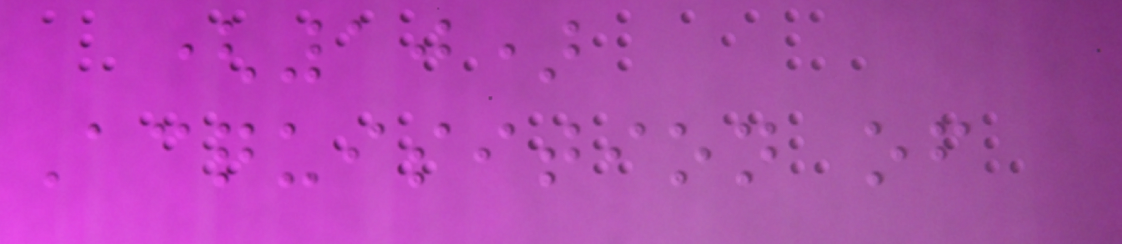(10)
Acquisition of
